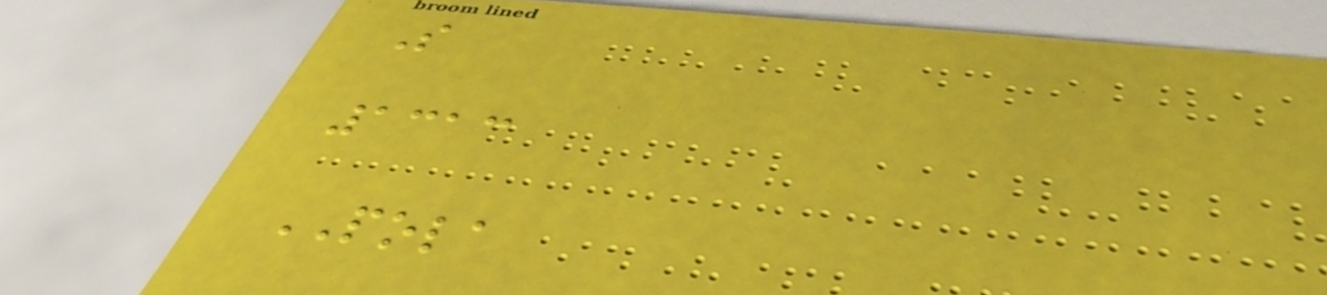S
1313
POLA
